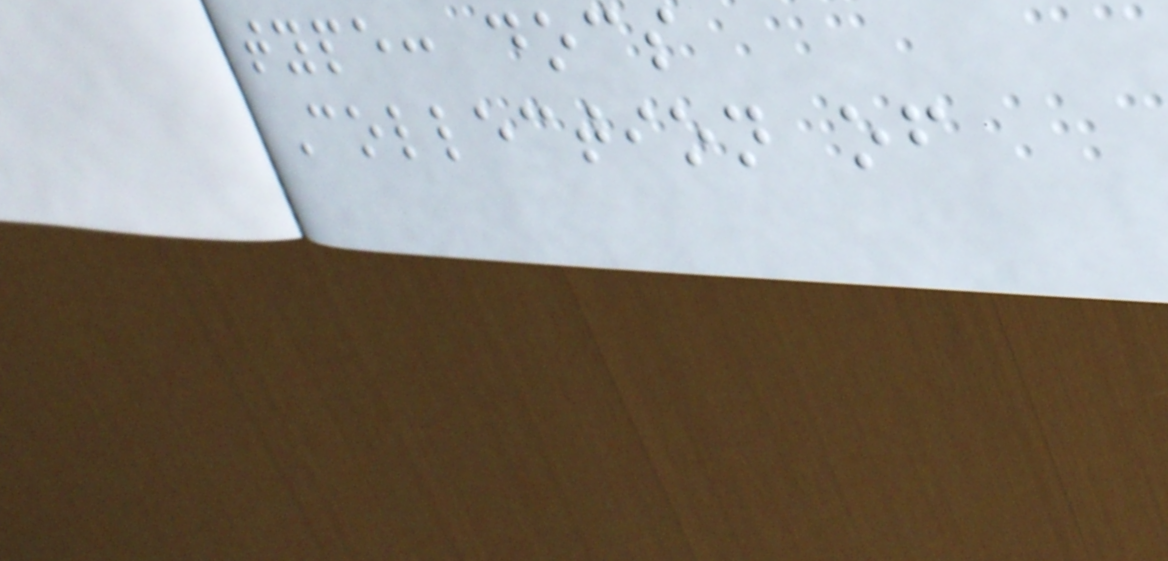type: docs
Collection of
